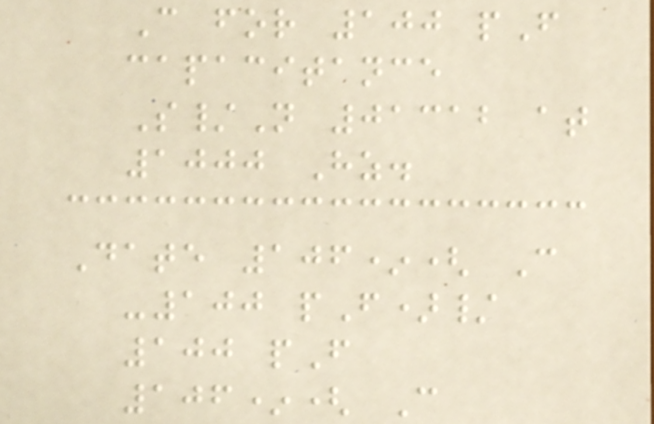C for 100 pF
capacitance
S/N 01312 at
1000 Hz.
Date 106*( C
-100 pF)/
100 pF
106*( C
